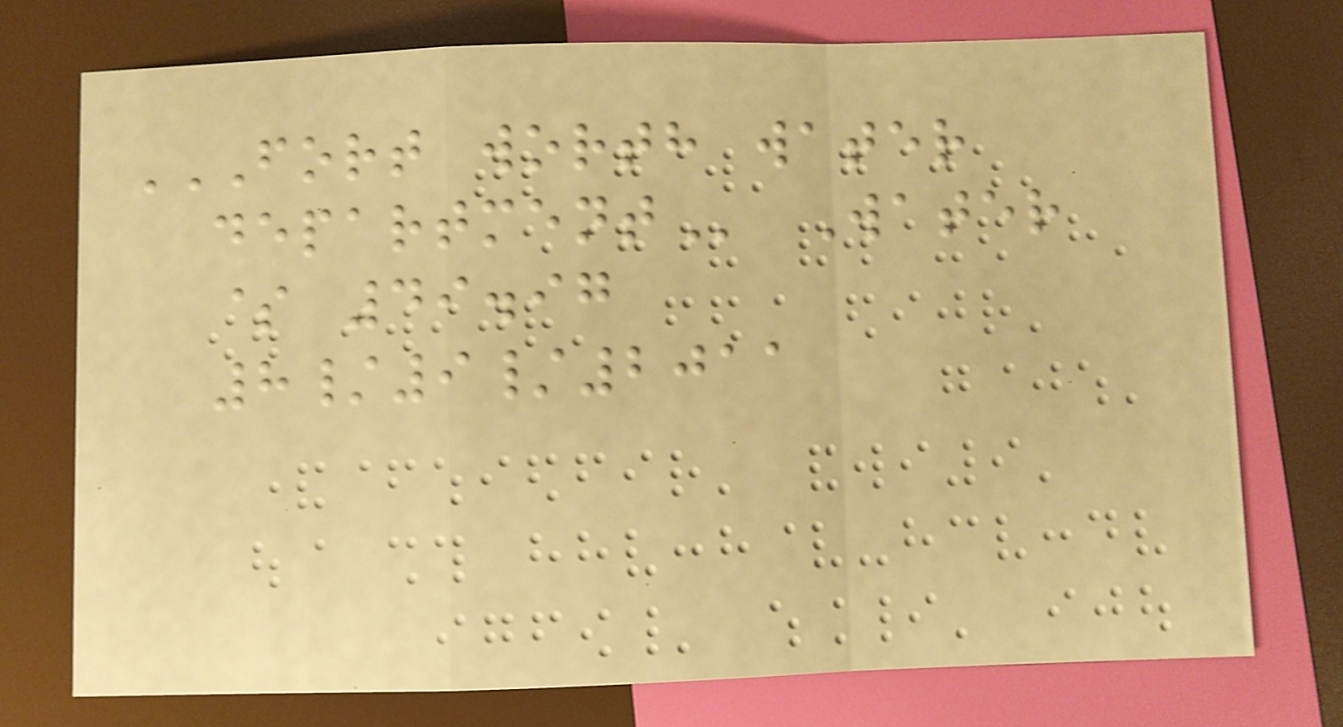FORT WORTH WATER
DEPARTMENT Water
$ 49.97
8/9/2011
